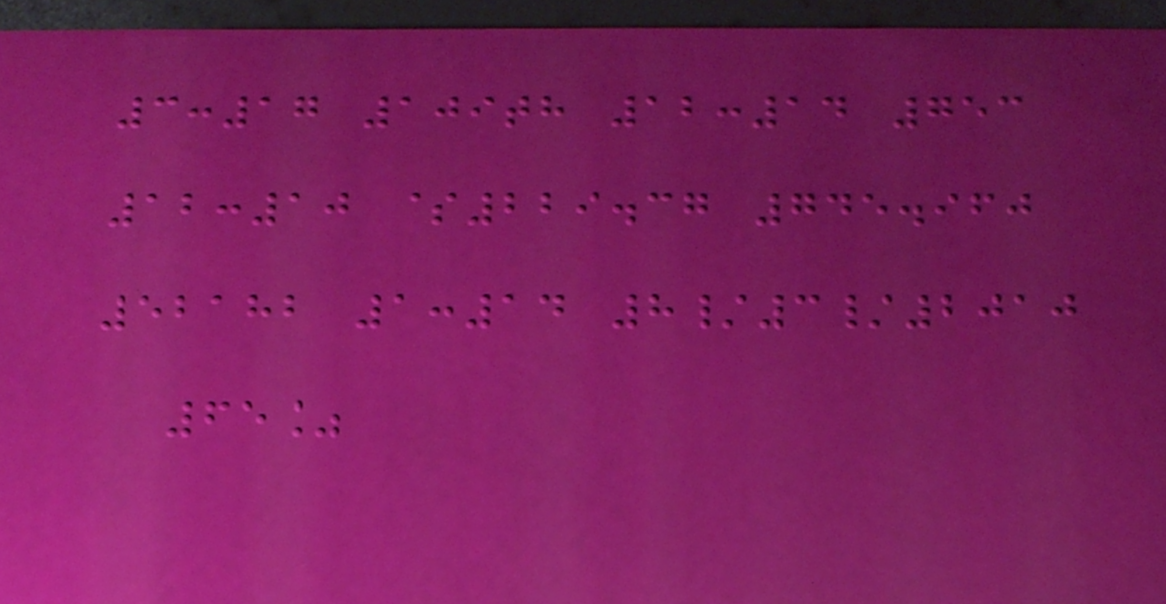3:17 109th 12:14 753
12:10 $229.37 745.960
52182 1:14 8/3/2010
65%
